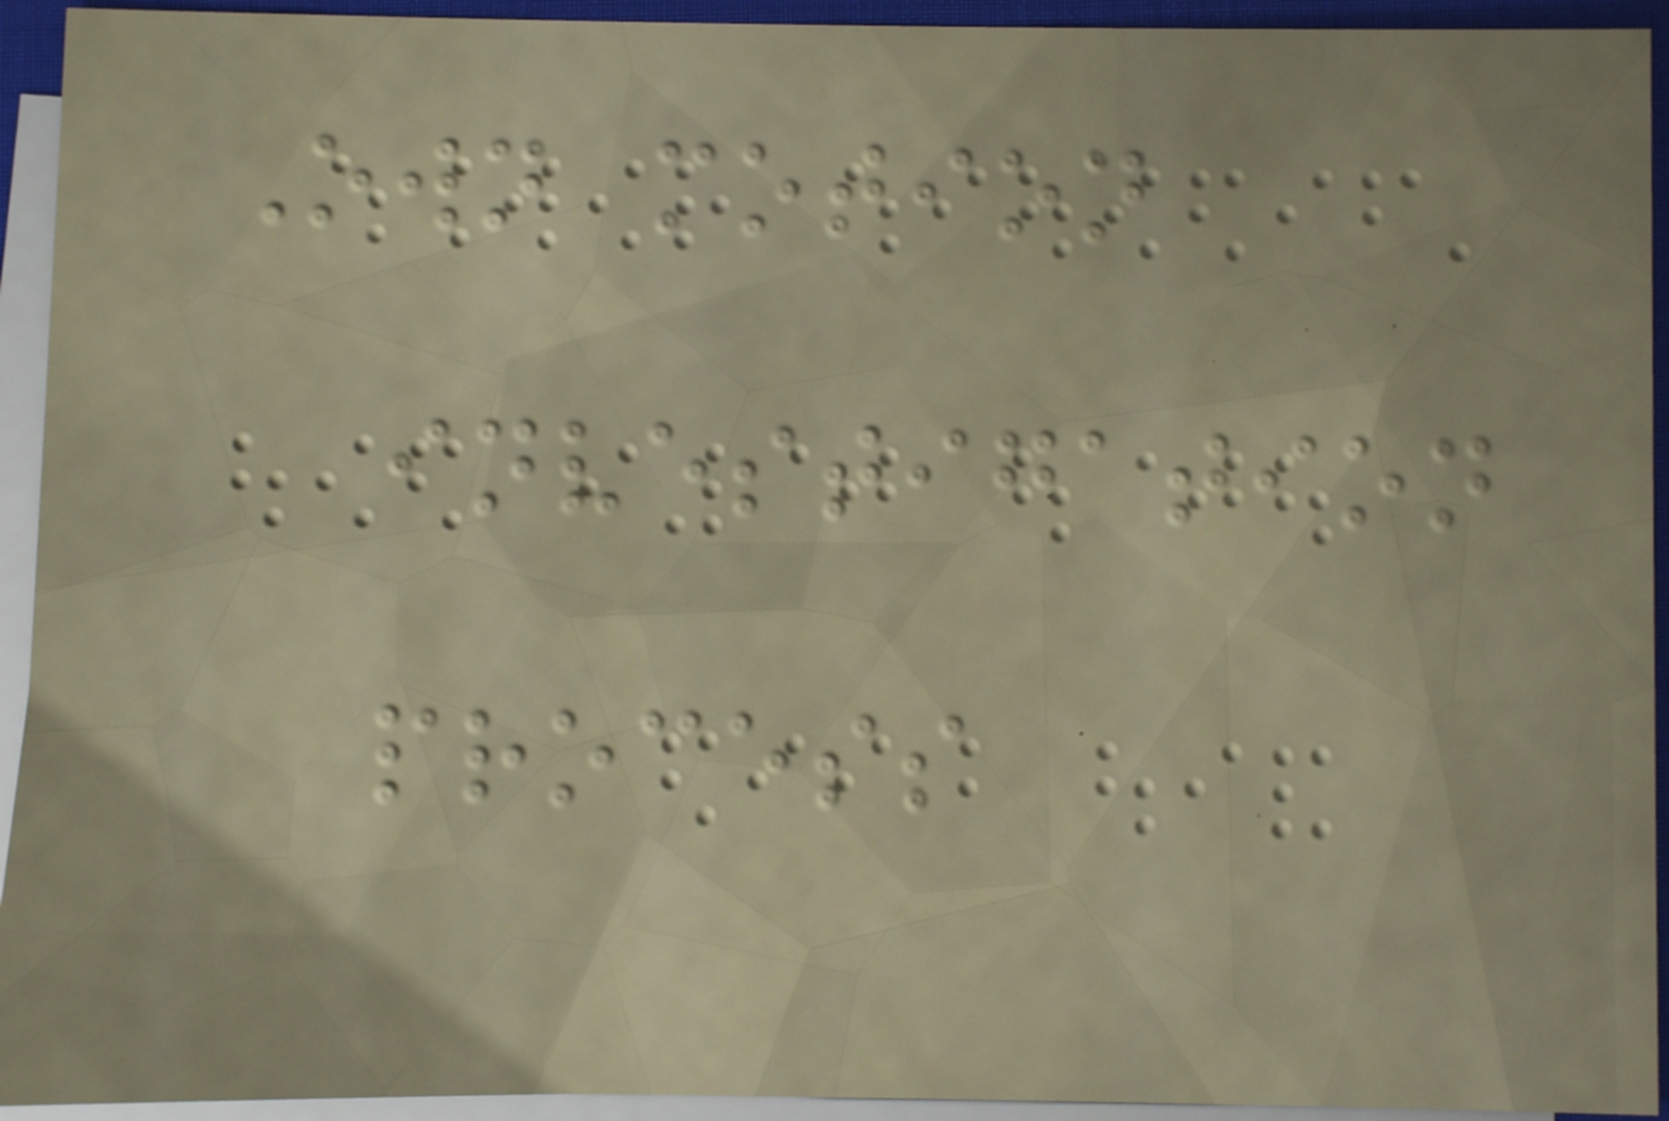Own motion
investigation
process
